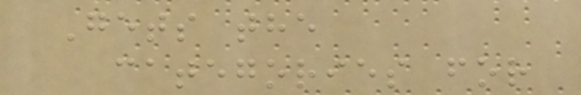Gets the
categories for
